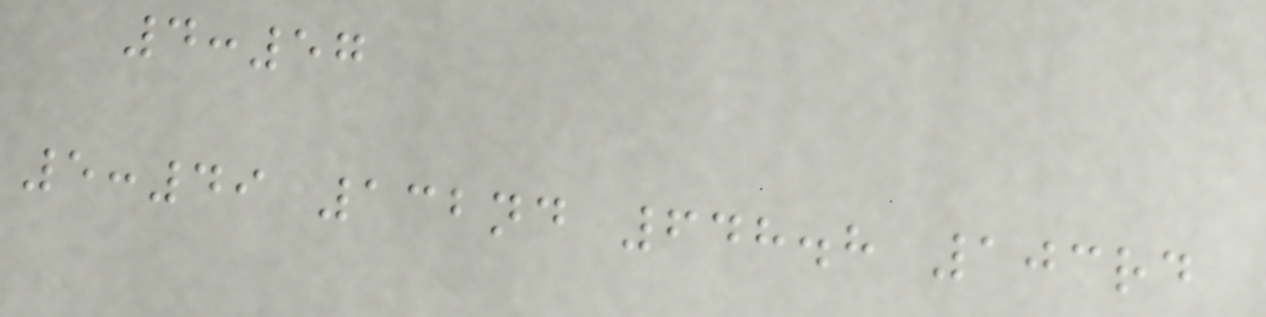4:57
5:49 132nd 648.8 103rd
